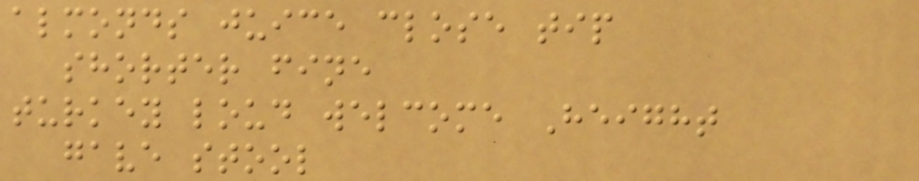almonds juice close tip
shorter fine
turkey loud welcome Height
gave stool
